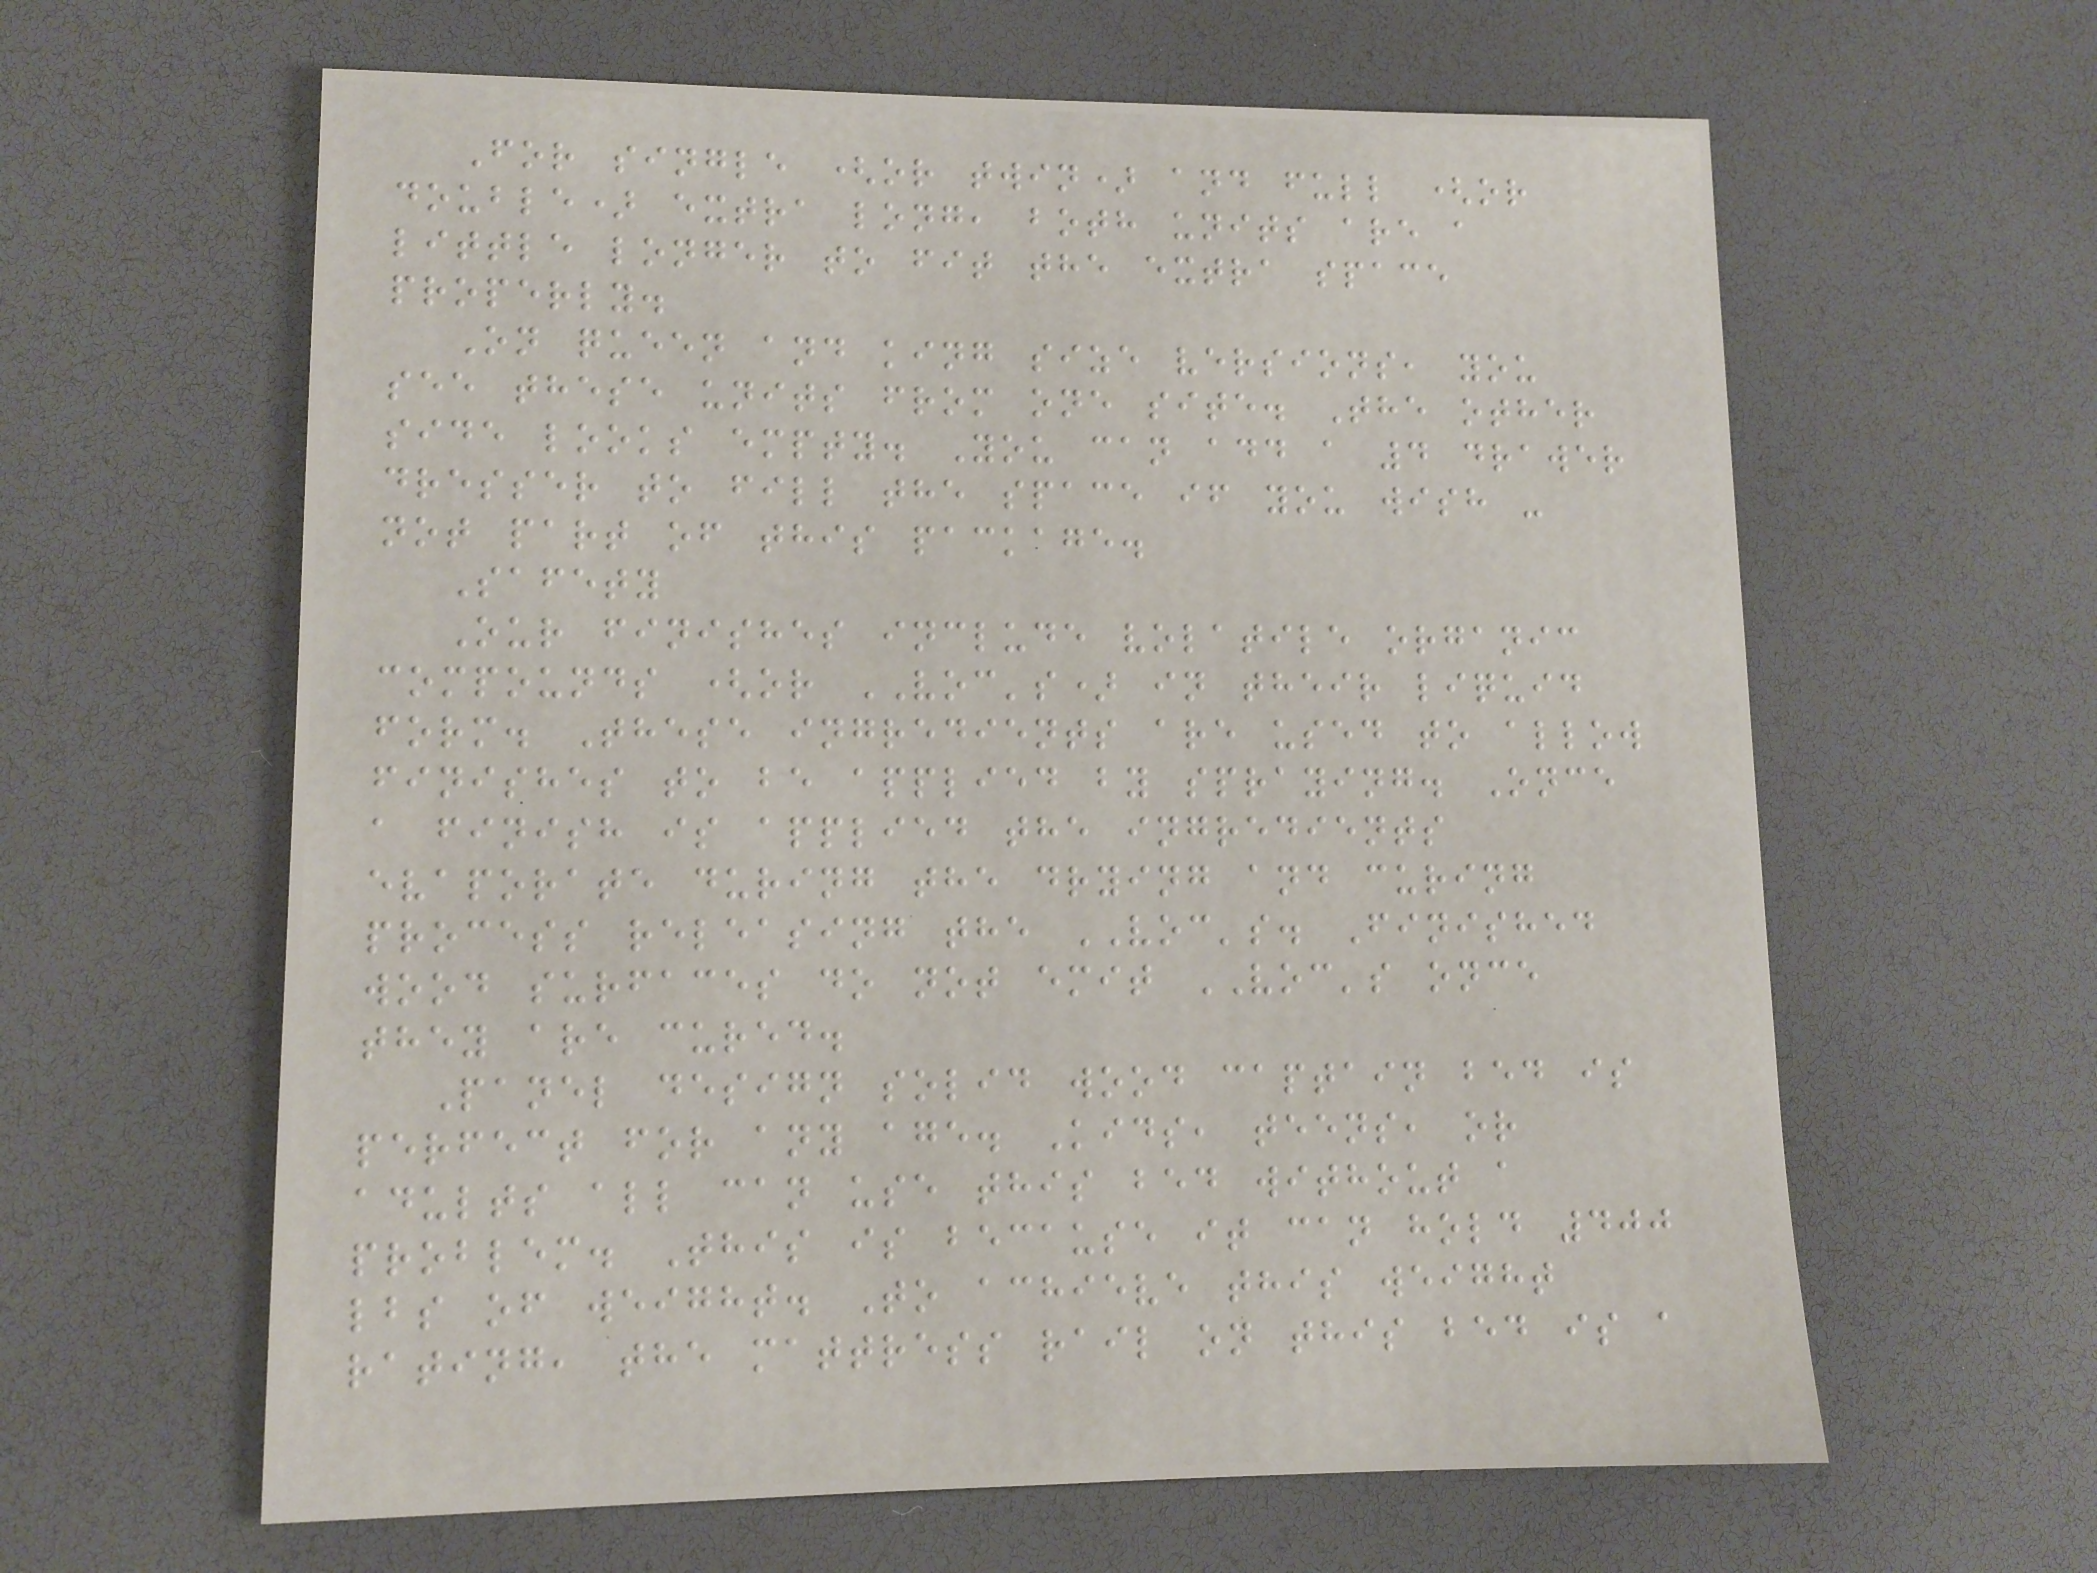For single (or twin) and full (or
double) extra long, both units are a
little longer to fit the extra space
properly.
On queen and king size versions, you
see these units from one site. The other
side looks empty. You can add a 4 drawer
dresser to fill the space if you wish -
not part of this package.
Safety
Our finishes include volatile organic
compounds (or VOC's) in their liquid
form. These ingredients are used to allow
finishes to be applied by spraying. Once
a finish is applied the ingredients
evaporate during the drying and curing
process releasing the VOC's. Finished
wood surfaces do not emit VOC's once
they are cured.
Panel design solid wood captain bed is
perfect for any age. Kids, teens, or
adults all can use this bed without a
problem. This is because it can hold 400
lbs of weight. To achieve this weight
rating, the mattress rail on this bed is a
